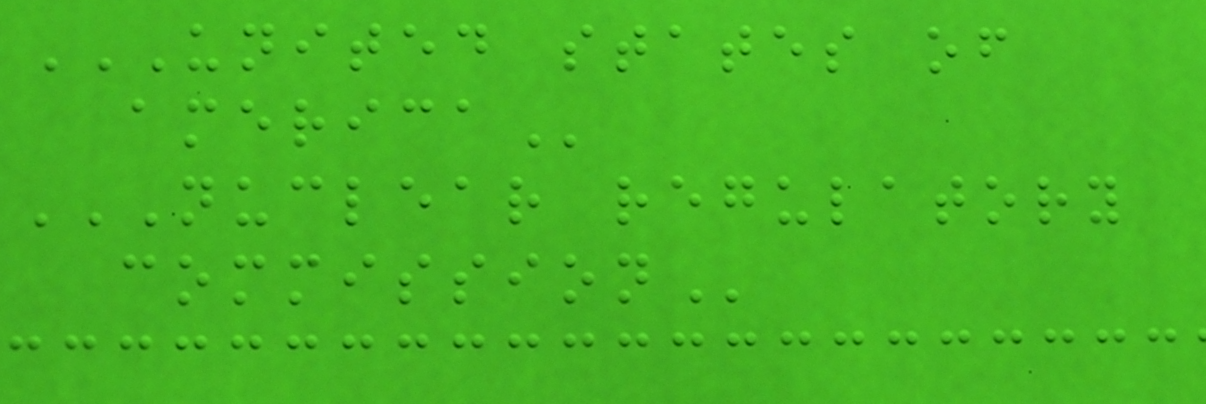UNITED STATES OF
AMERICA
NUCLEAR REGULATORY
COMMISSION
